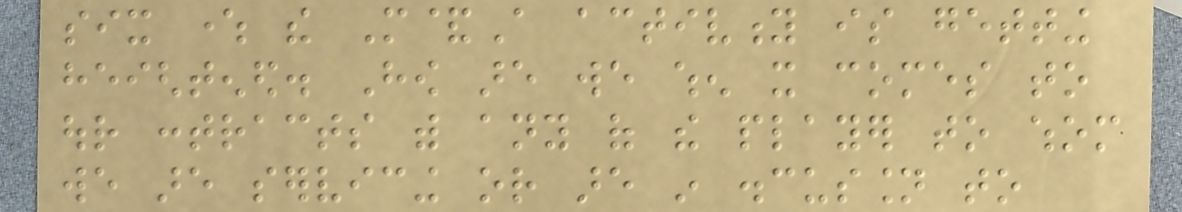six where the M&A activity is getting
heightened. How are we when it comes to
our contracts with any of the player to whom
we are servicing or are in discussion to
